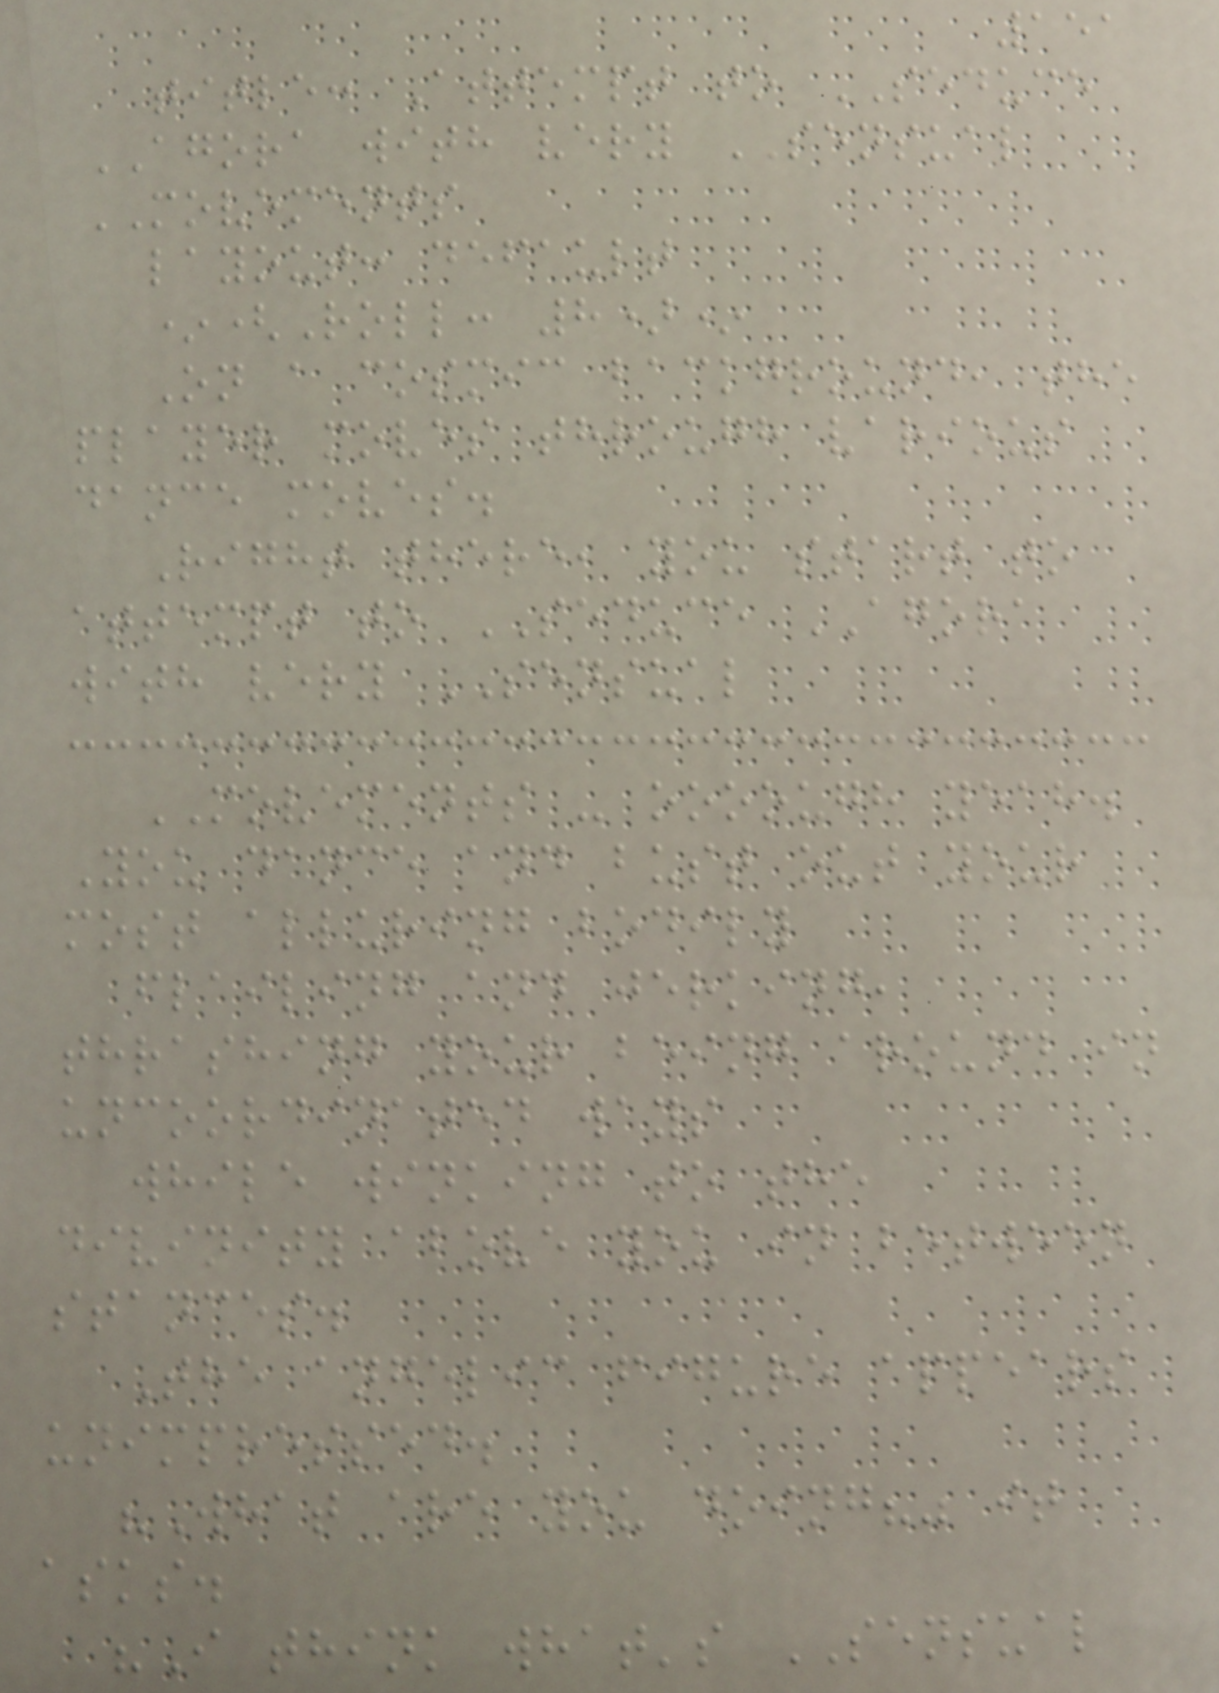151
title: Attempt to SEDUCE
AGORA with very SENSUAL
MOVEMENTS
layout: default
*(Roll: 8)*
On a cosmic background, the
player moves through various
dance moves.
Right there, you start to
attempt to SEDUCE AGORA
with very SENSUAL
MOVEMENTS - oooough yeah.
You dance and bust out your
most alluring bodily
flailing and jerking,
thrashing your being around in
uncoordinated ways
while winking to the
divinity above you in between
stances.
The angelic figure appears
unimpressed.
"What are you doing?" it
asks.
"I think what's SENSUAL
